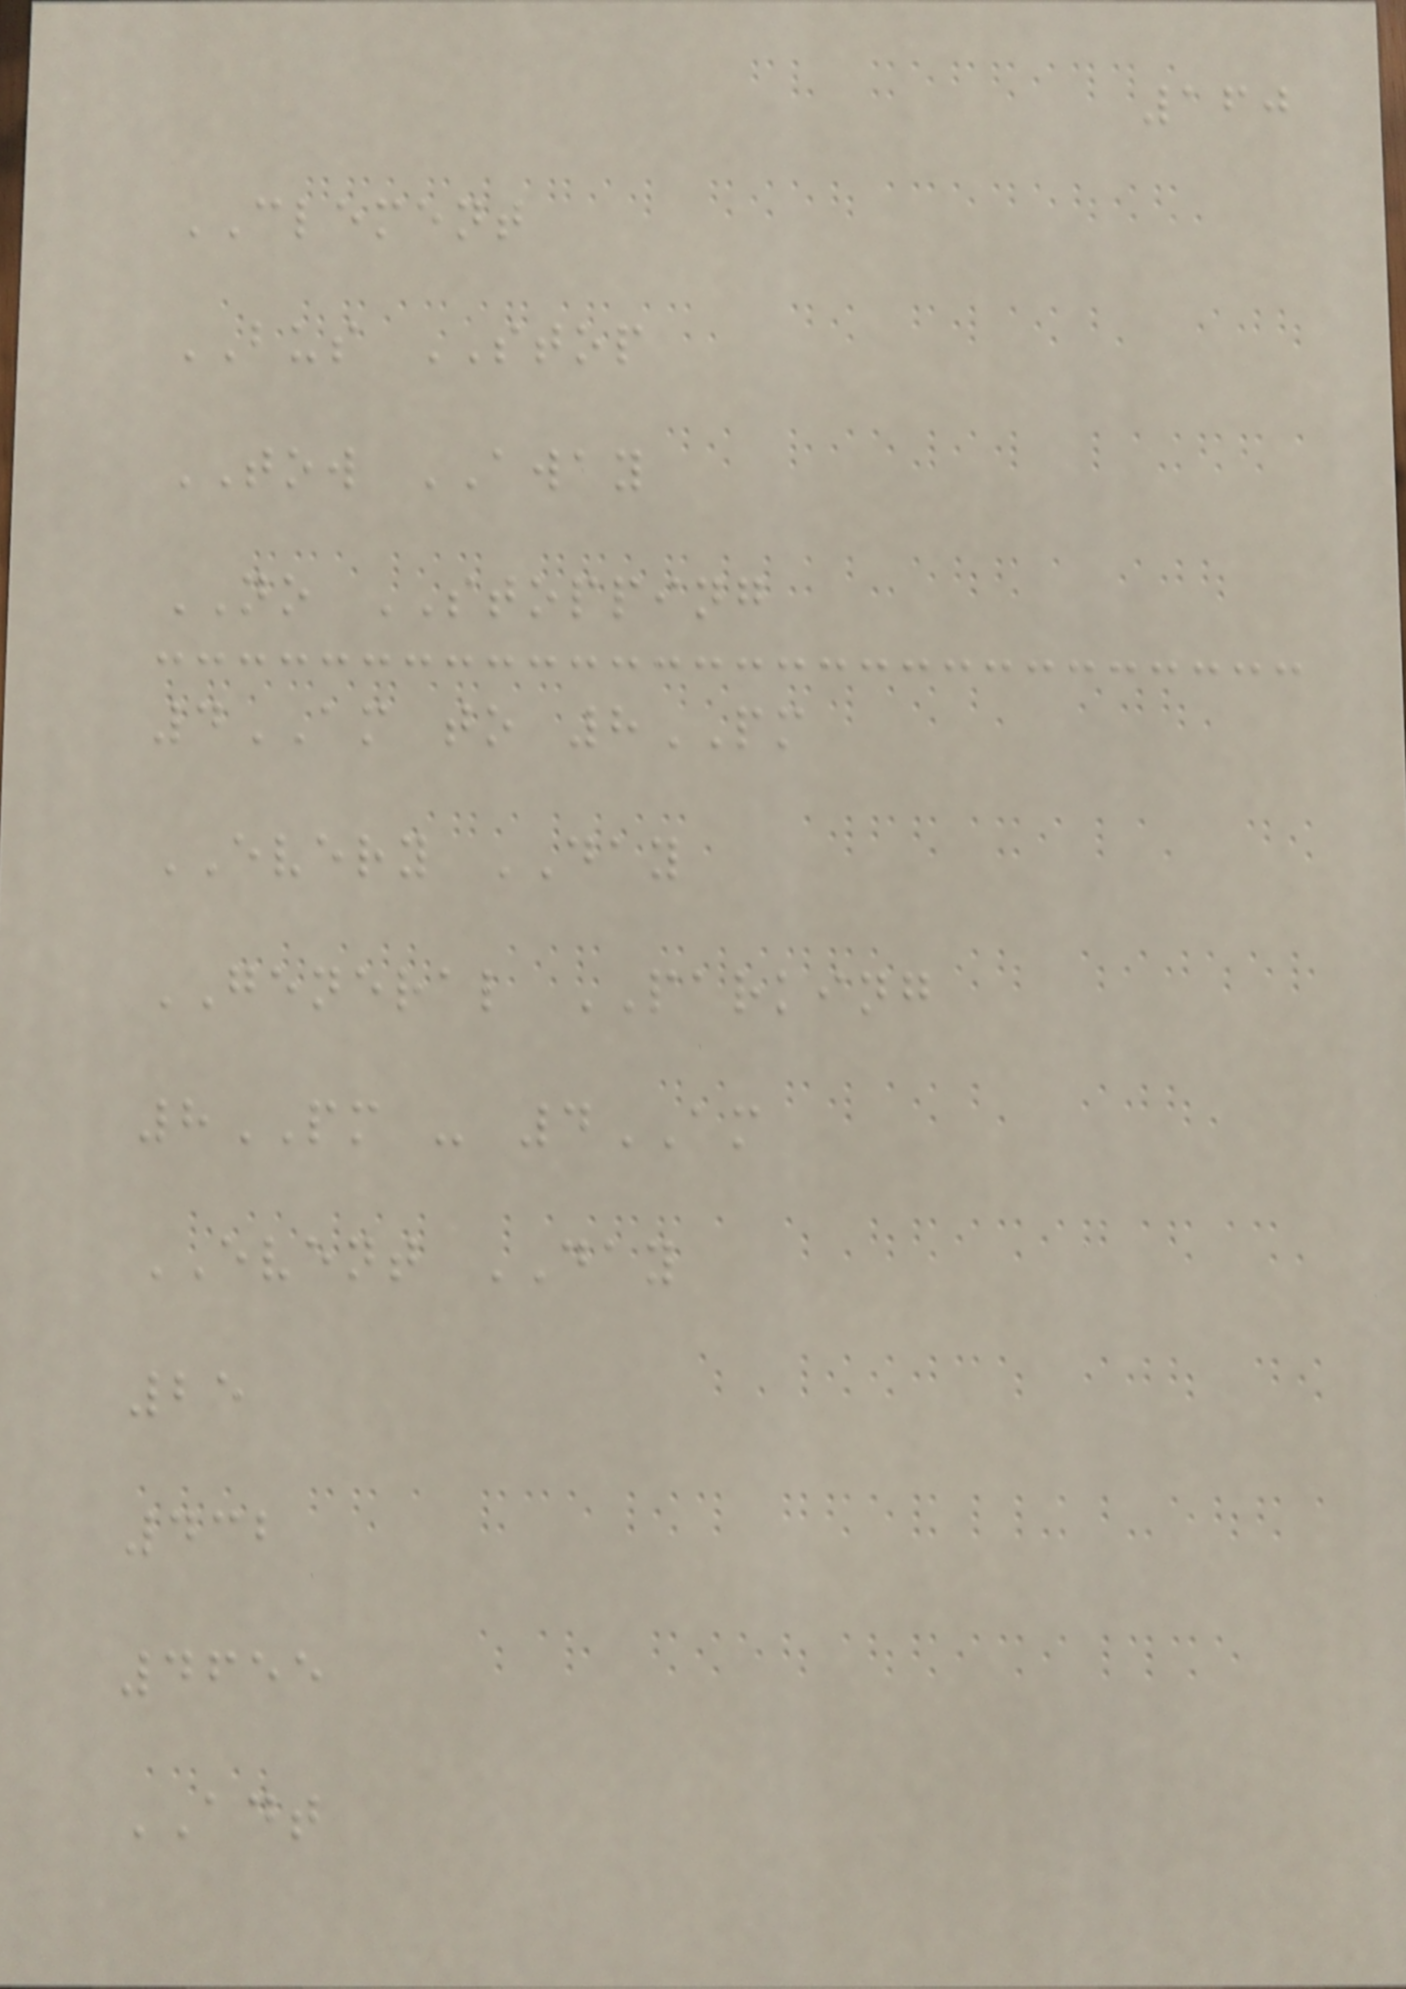160
CLEMENT
BUS STOP
TOW AWAY
NO STOPPING
4AM to 8PM
EVERY DAY
GENERAL PARKING
8PM - 4AM
EVENT DAY
25
432
4655
ADT
